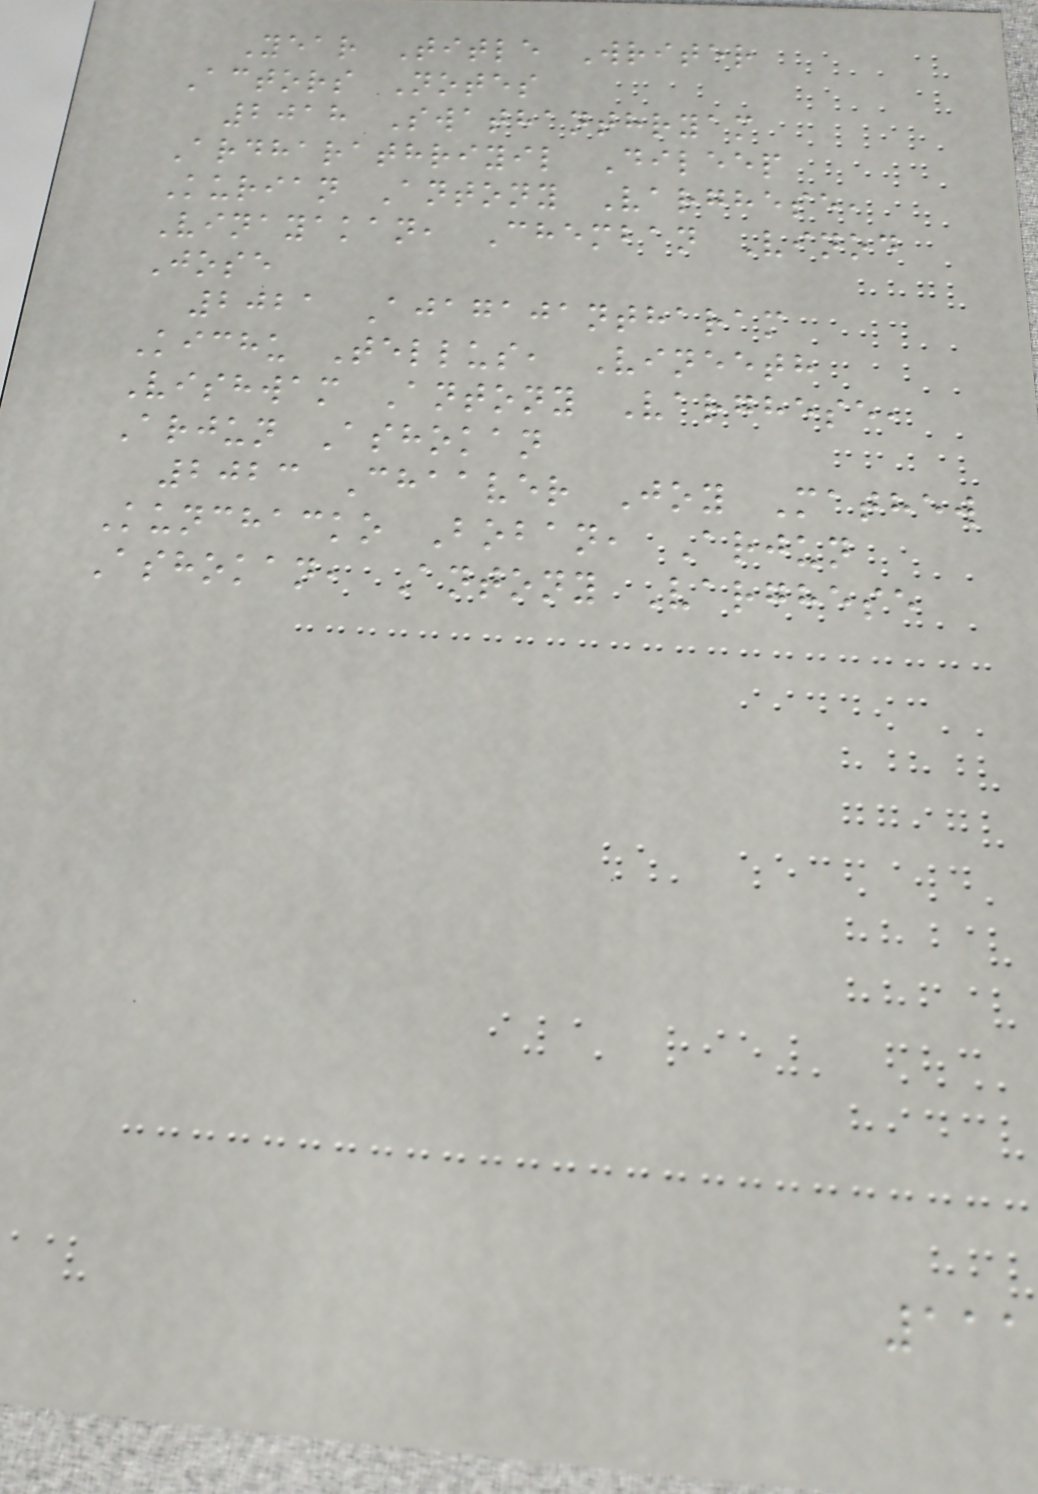Year Title Writer
Actors Notes
2018 Swathanthryam
Ardharathriyil Dileep
Kurian Antony Varghese,
Vinayakan, Chemban Vinod
Jose
2021 Ajagajantharam
Kichu Tellus, Vineeth
Vishwam Antony Varghese,
Arjun Ashokan
2023 Chaaver Joy Mathew
Kunchacko Boban, Arjun
Ashokan, Antony Varghese
111
